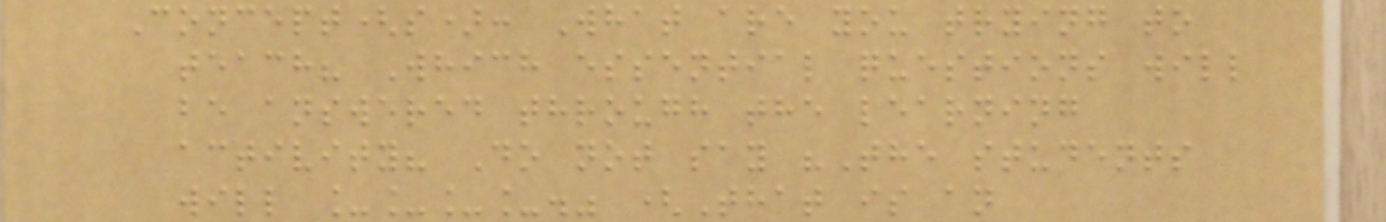Concept(s): What are you trying to
teach? Which essential questions will
be answered through the learning
activity? Do not say "The students
will ____." (That is an
